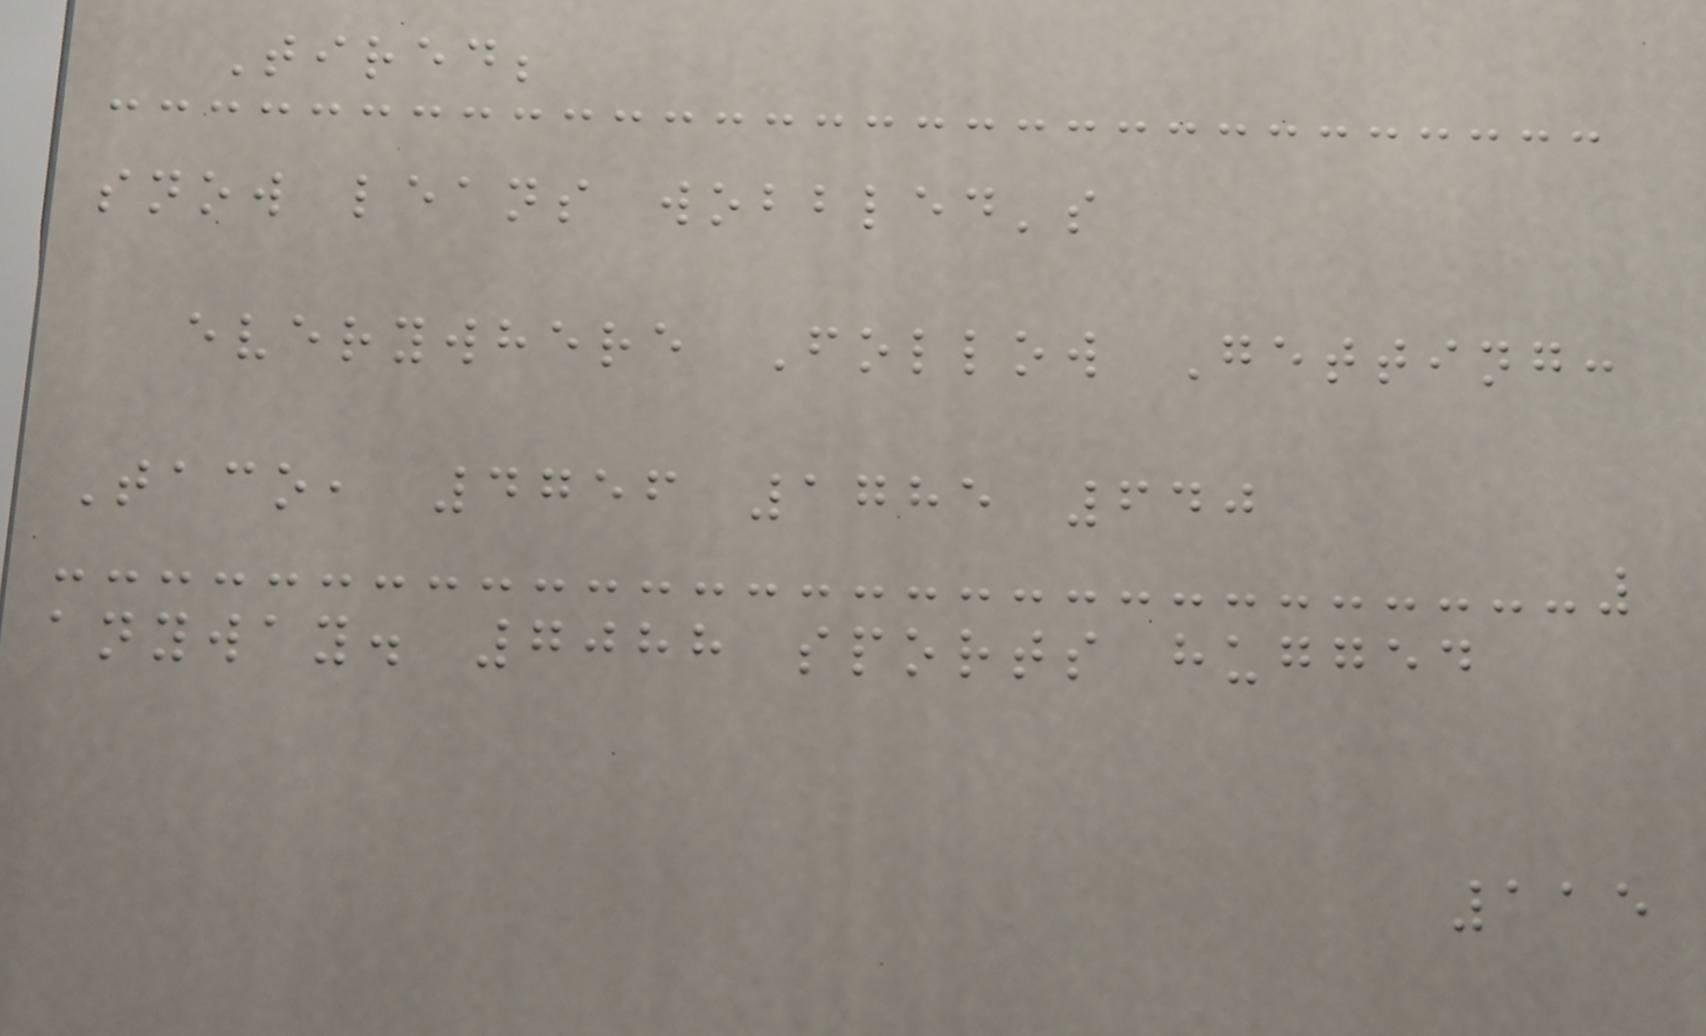Tired;
snow leans wobbled's
everywhere Follow Getting:
Taco, 4756 1785 640
anyway. 7088 sports hugged
115
